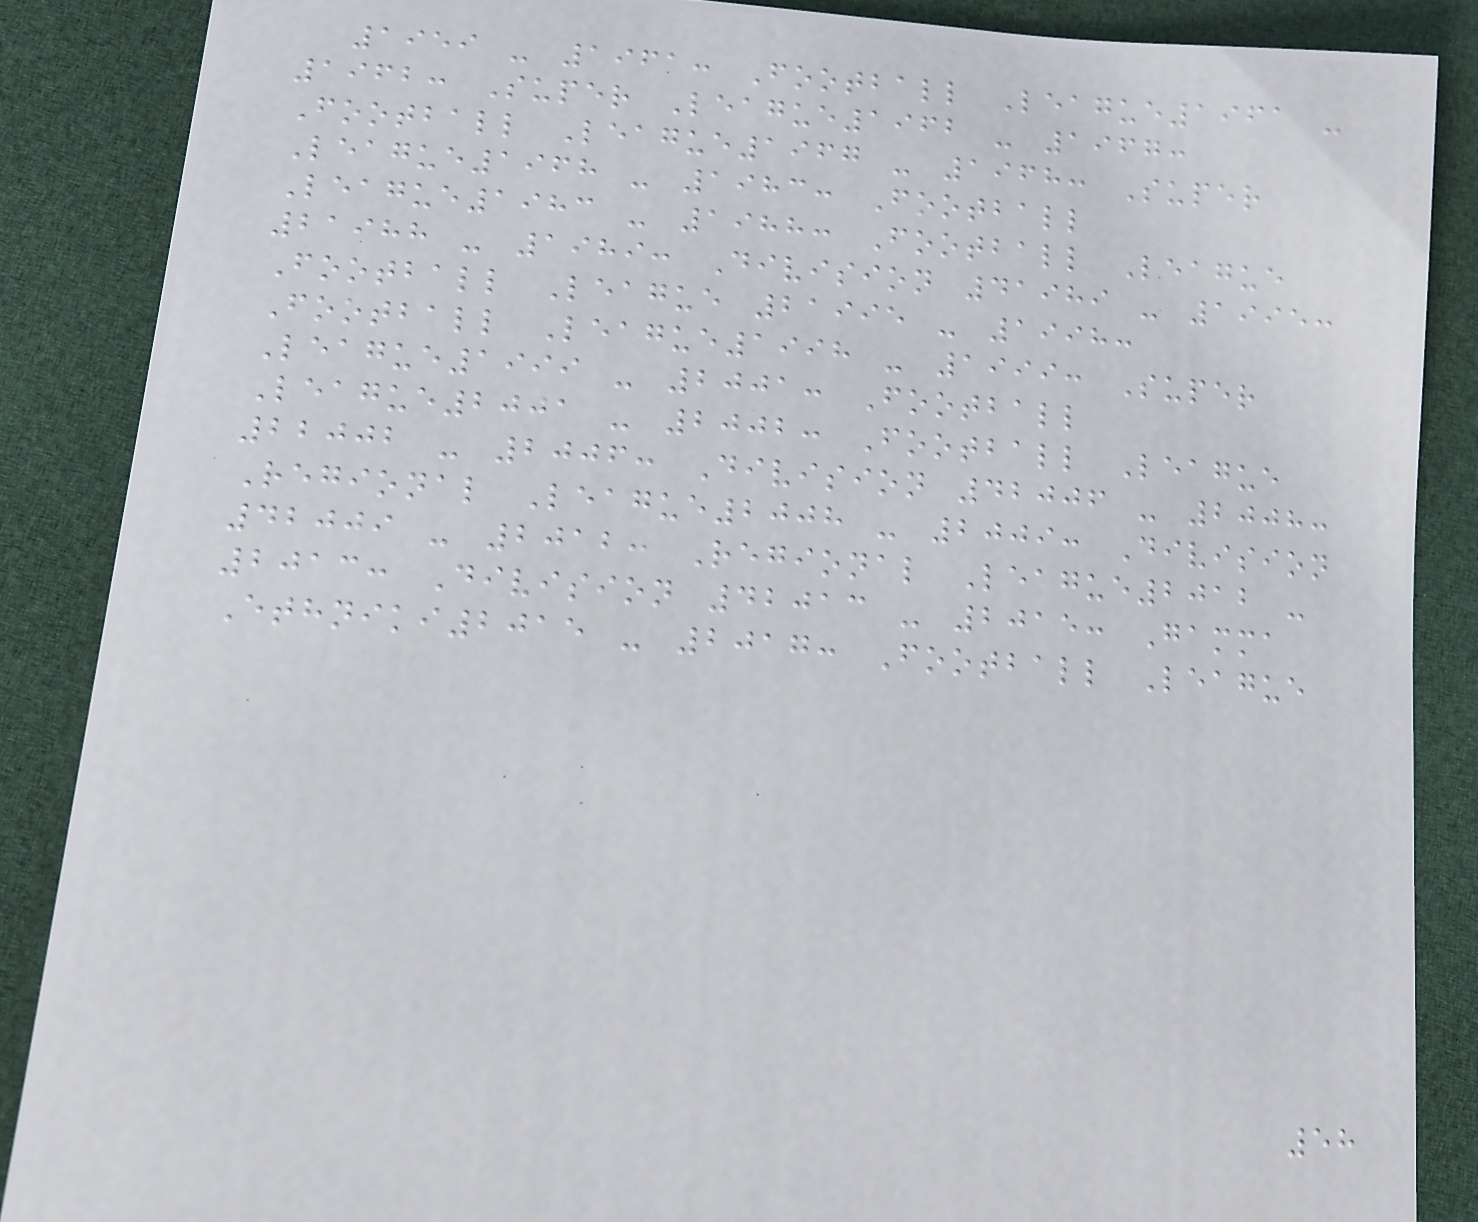1959 - 1961: Football League1961 -
1962: Super League1962 - 1967:
Football League1967 - 1968: Super
League1968 - 1983: Football
League1983 - 1988: Football League
21988 - 1989: Division 41989 - 1995:
Football League 21995 - 1998:
Football League1998 - 1999: Super
League1999 - 2001: Football
League2001 - 2002: Football League
22002 - 2006: Division 42006 - 2008:
Regional League2008 - 2009: Division
42009 - 2012: Regional League2012 -
2013: Division 42013 - 2015: Gamma
Ethniki2015 - 2017: Football League
58
